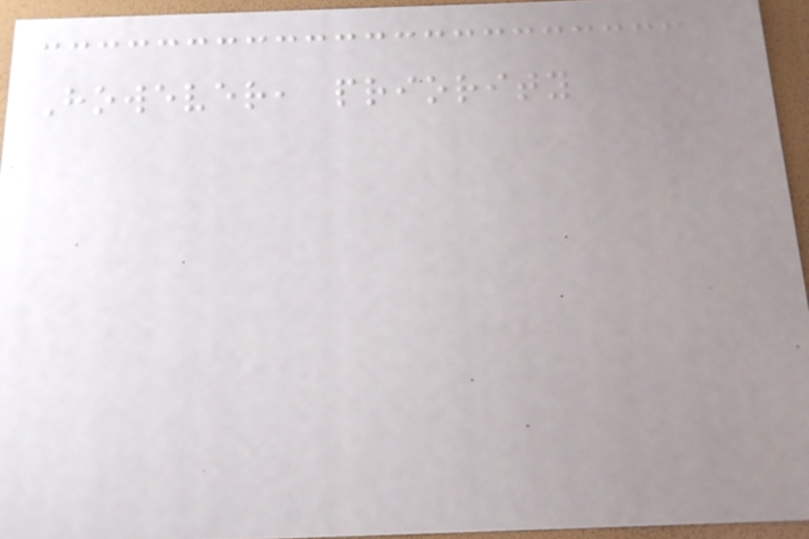However, priority
